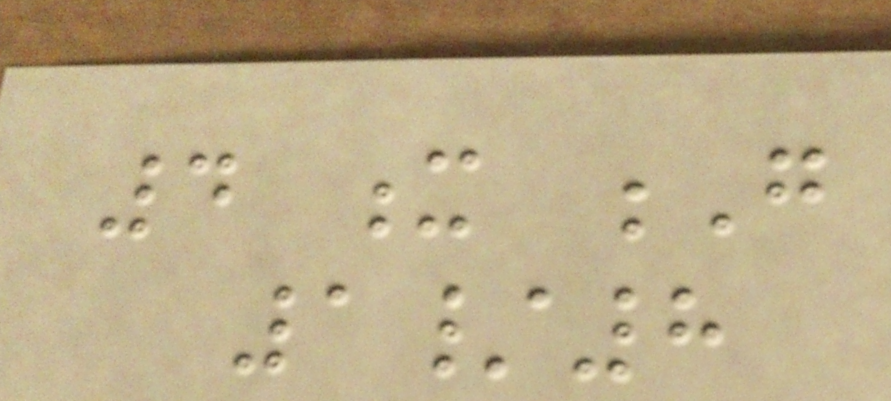4 x G
1/8
